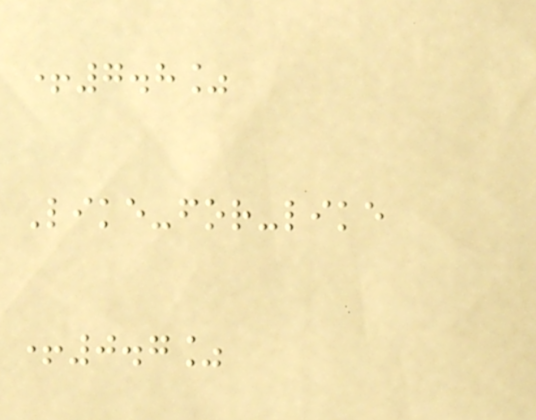+7.8%
Like-for-like
+0.7%
